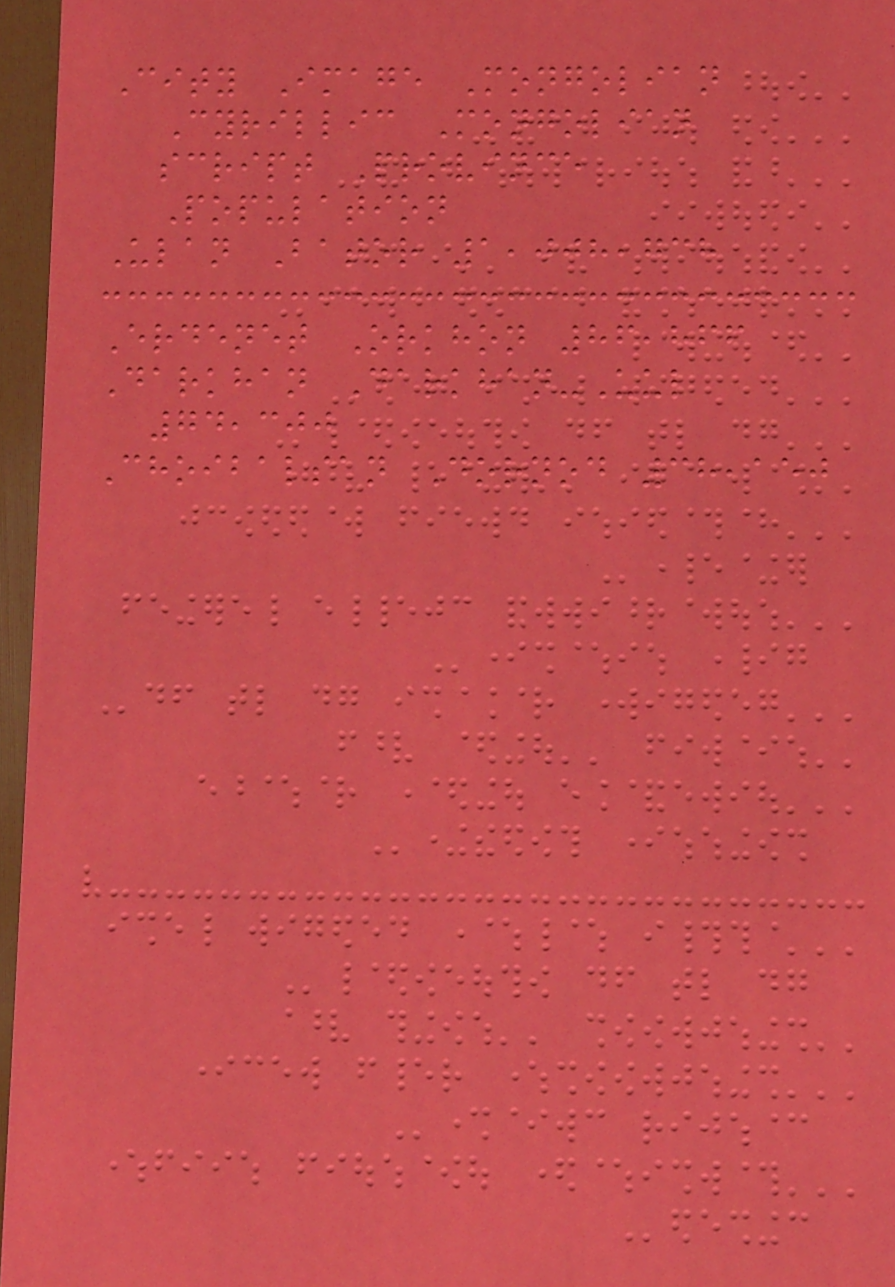City Image Mongolian
Cyrillic Mongolian
script Province
Population
Ulan Bator 1,008,738
Erdenet Orkhon 86,866
Darkhan Darkhan-Uul
74,300
Choibalsan Dornod 38,150
